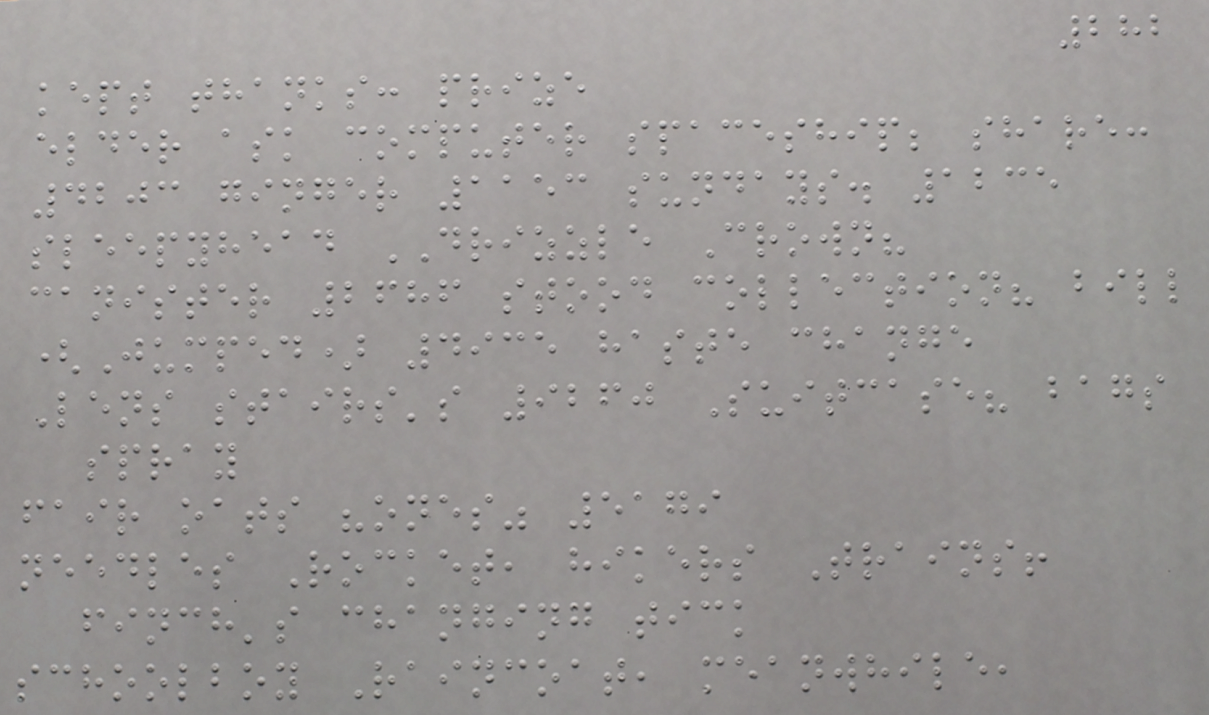282
kept thanks: prize
elder ask computer spaceship; share:
4203 ginger 1153 sundays. 1235
sleepyhead DRIZZLE Crown?
canister 2686 stood collection? bill
(Jumped) 4935 haste change
Lens stairs's 9260 Suitcase? bags
spray
fair oats "ones" 5179
needles Rocket, hikers Trains!
finch's changing tick
schoolboy Raincoat, meanwhile,
